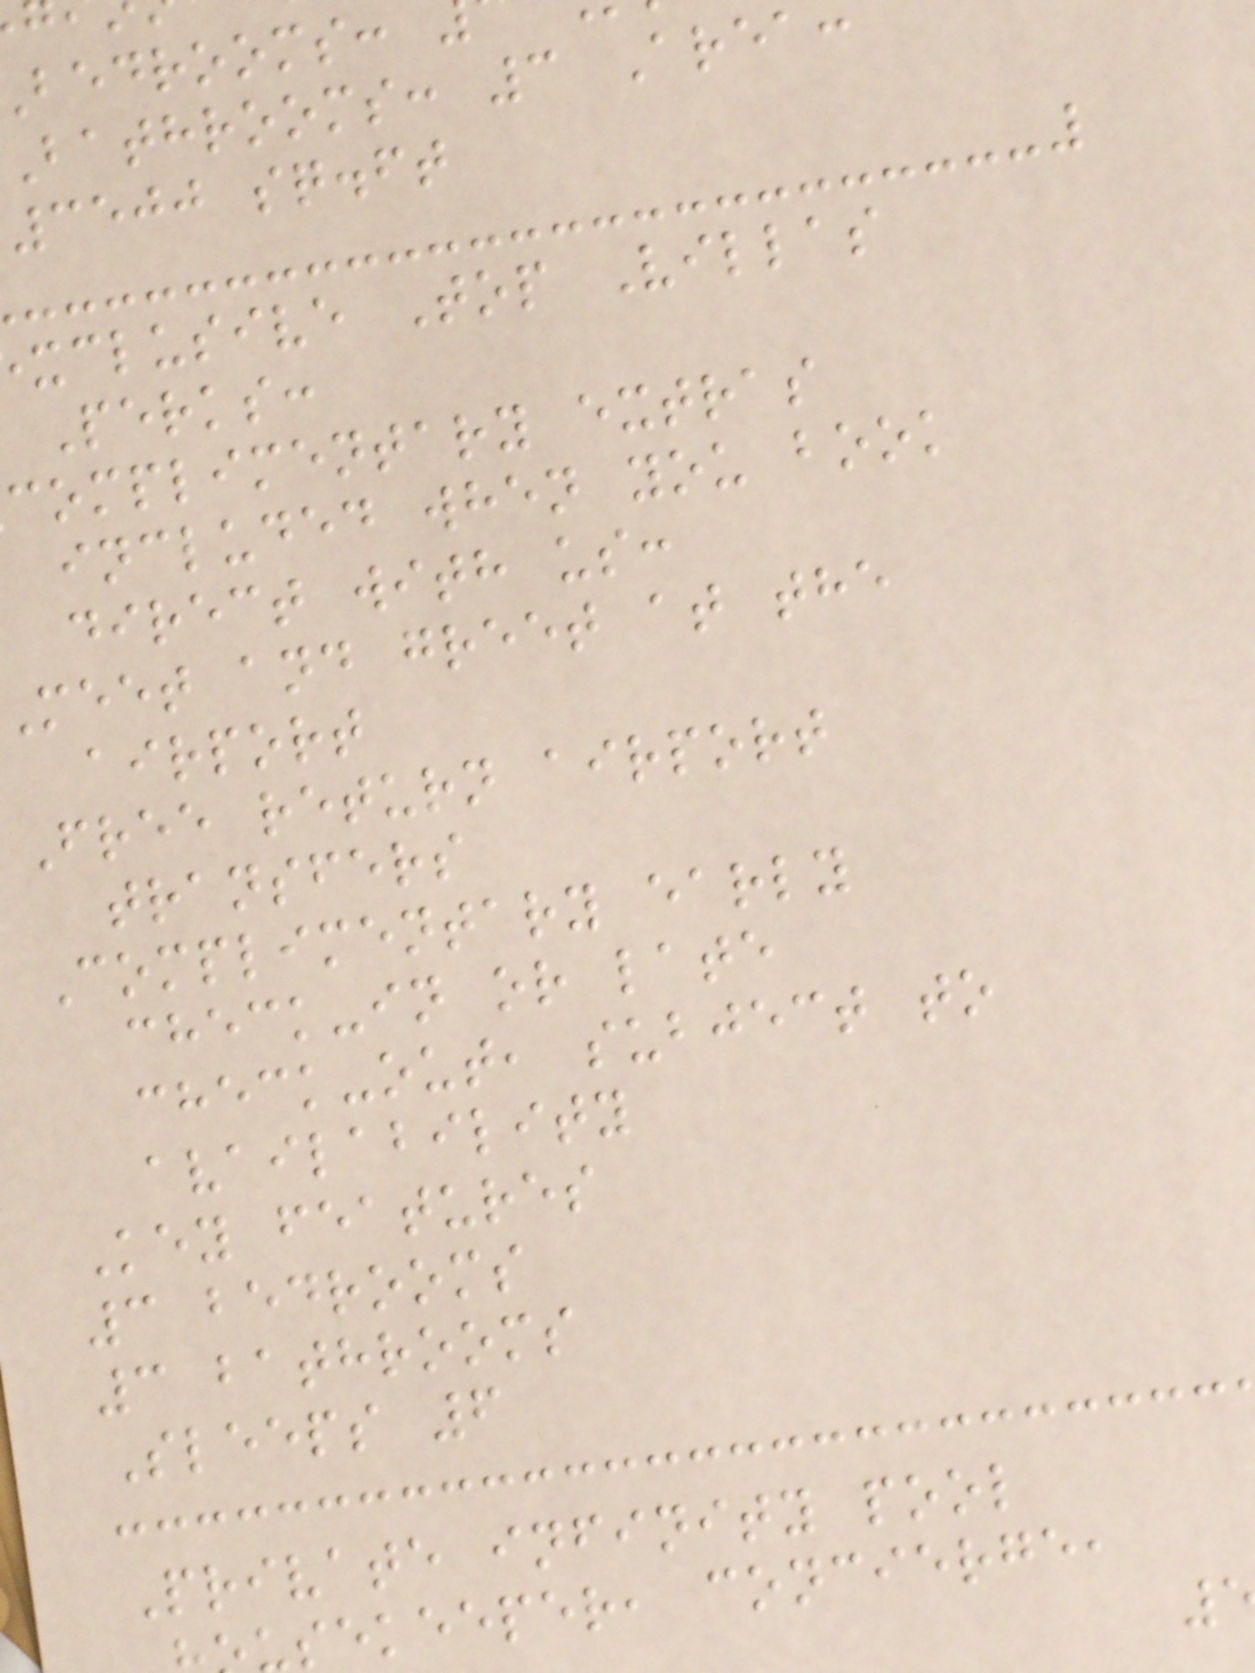bedrooms:
Bathrooms: 3 Area
3500 sq.ft
xclusive Top Villas
Perks:
complimentary extras
included when you book
direct with us:
meet and greet at the
airport
Free return airport
transfers
Complimentary early
check-in or late
check-out, subject to
availability
Key features
3 bedrooms
3 bathrooms
Sleeps 6
Private infinity pool
sekeeper, concierge,
